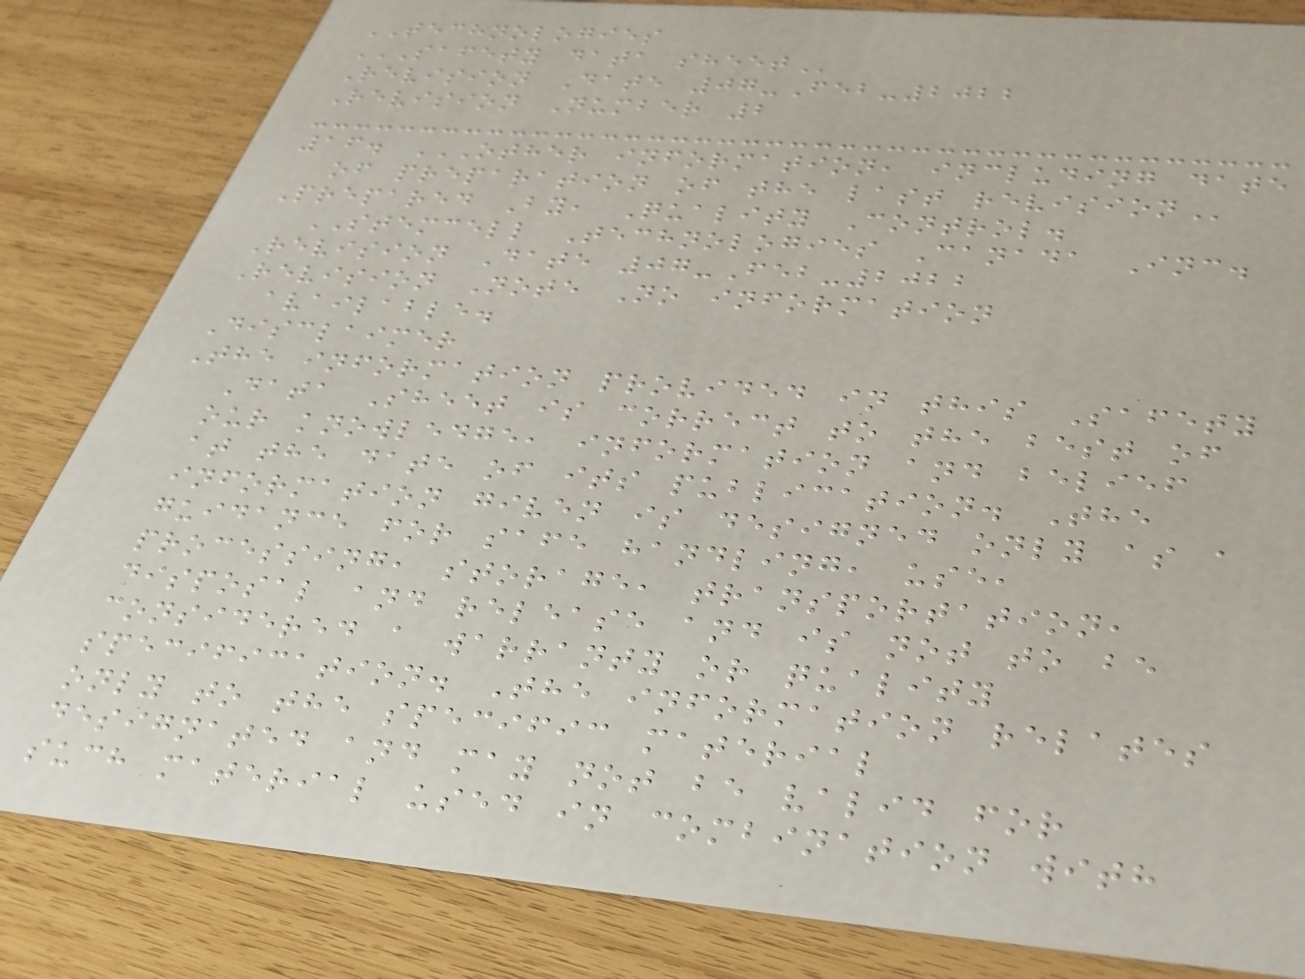TECHNOLOGIES
SAFETY DATA SHEET
Revision Date 07-Feb-2022
Revision Number 2
16. OTHER INFORMATION, INCLUDING DATE
OF PREPARATION OF THE LAST REVISION
Prepared By, Quality Control.
STEMCELL Technologies Canada Inc.
Revision Date 07-Feb-2022
Revision Note No information
available.
Disclaimer
The information provided in this Safety
Data Sheet is correct to the best of
our knowledge, information and belief
at the date of its publication. The
information given is designed only as a
guidance for safe handling, use,
processing, storage, transportation,
disposal and release and is not to be
considered a warranty or quality
specification. The information relates
only to the specific material
designated and may not be valid for
such material used in combination with
